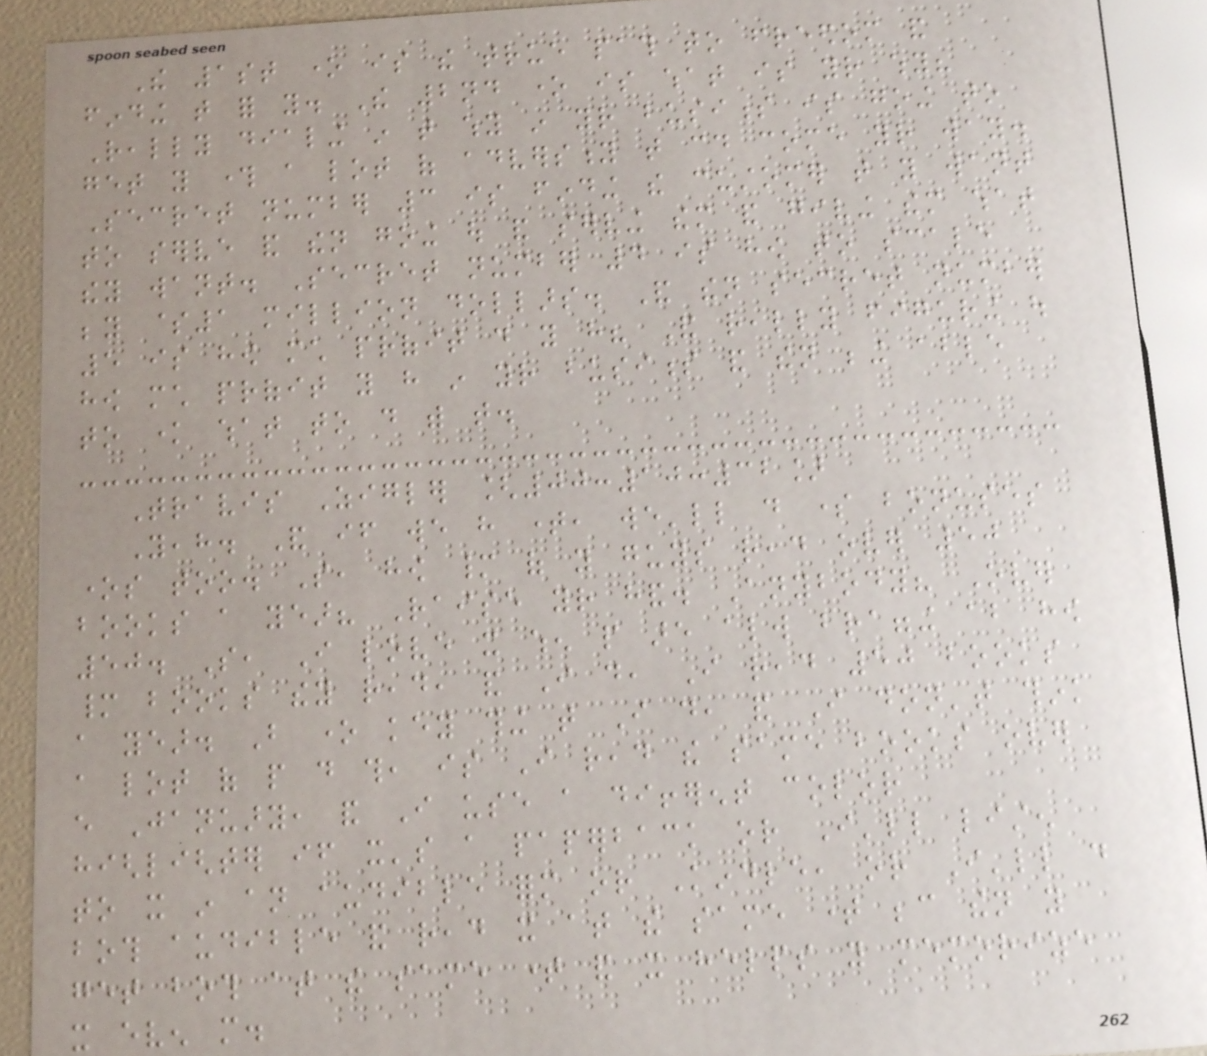The 1st one is the true path to freedom and
finding that for you. The 2nd one is what is your why?
Really dialing in that why in your business is going to
get you through a lot of adversity that could come your way.
Secret number 3 is finding the customer that you want
to serve and then going out and serving them and giving them what
they want. Secret number 4 is how to scale
beyond $1 million dollars. And then secret number
5 is how much profit do you have? And really figuring out
how much profit you have in your business and then being able
to know what to do with that.
Travis Zigler [00:10:32]
Yeah. And if we have time, we'll do some bonuses
ones too. So, how many of you guys read over 50
books a year? Raise your hand. Anybody? Over
50. So, I love it when people are always bragging about how
many books they read, and I do, I read 50 books
a year. But one key thing that I do, and I don't think
a lot of people do this, is I read the same books over
every January, and I use a different color
highlighter if it's a paperback or I'll listen
to it in an audible form or Kindle, or I'll do
both audible and read it at the same time because then you
get both at the same time and it helps you memorize
it even more.
